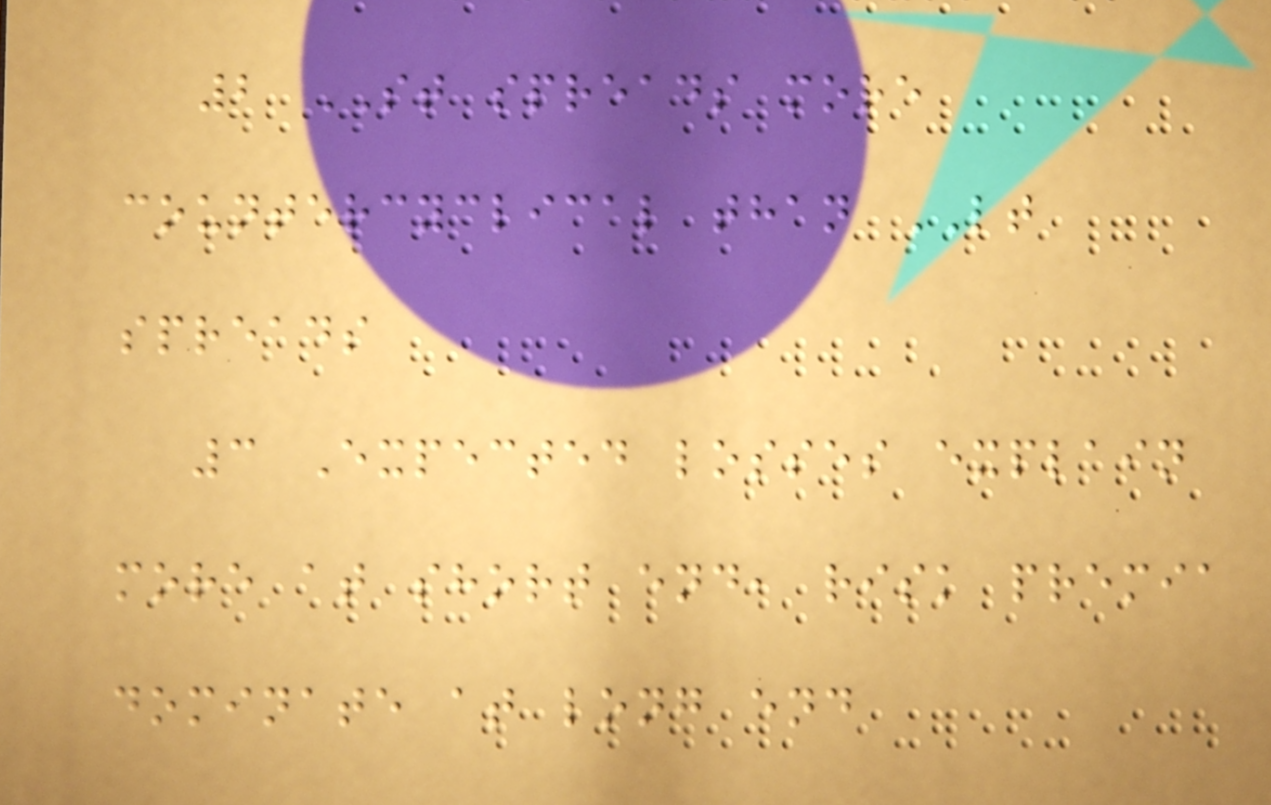2 ST spreads more
countercyclical than LT
spreads
3 Expected losses explain
more at short end, risk premia
dominate at long end
